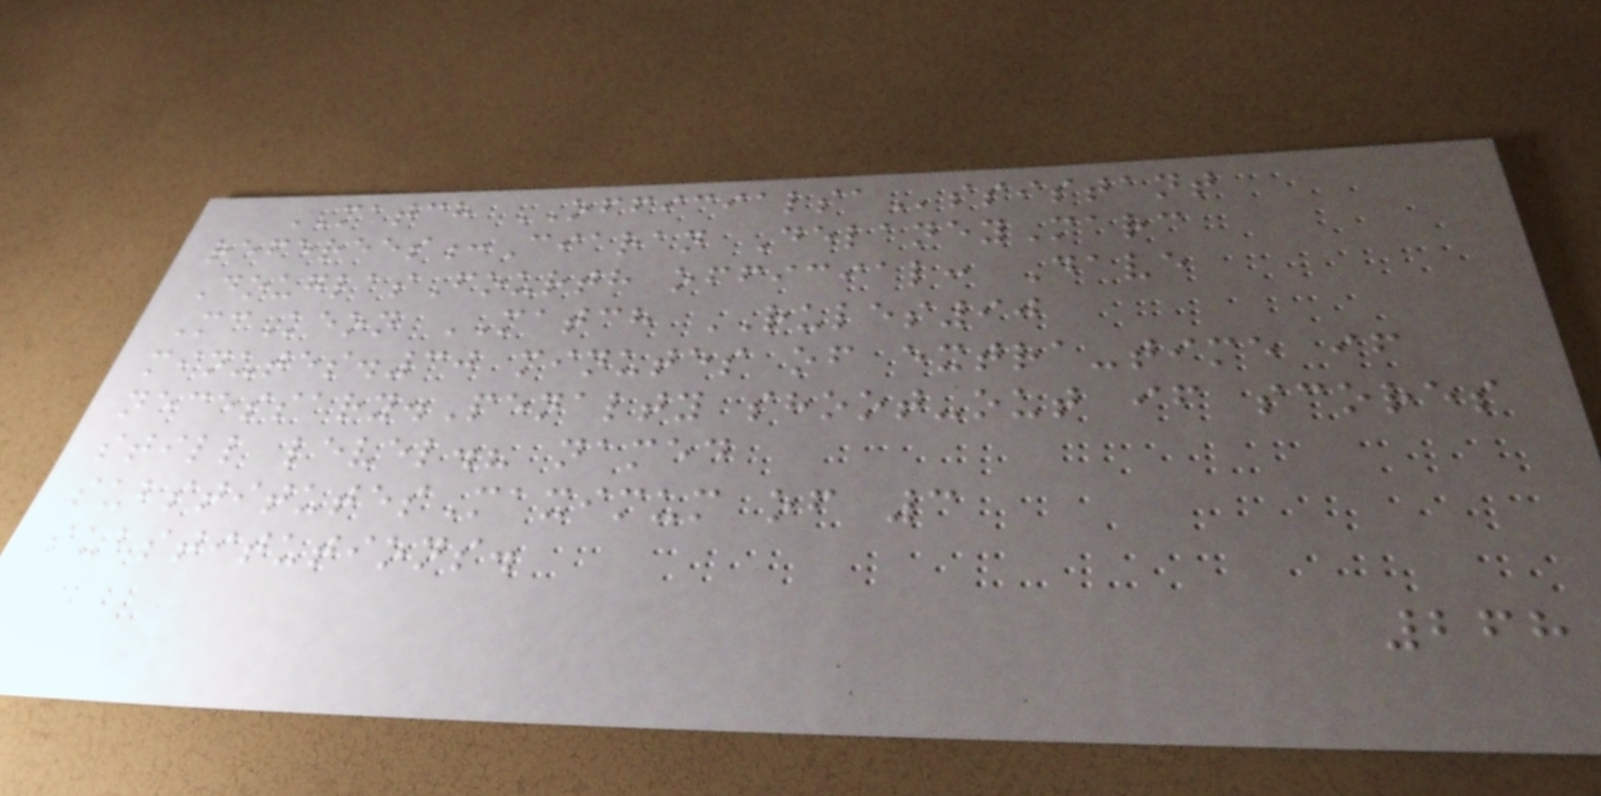MATCH OFFICIALSAssistant
referees:Ciaran DelaneyMarc
DouglasFourth official: Dave
McKeon MATCH RULES90
minutes.30 minutes of extra-time if
necessary.Penalty shoot-out if scores
still level.? named
substitutesMaximum of 3
substitutions.
268
